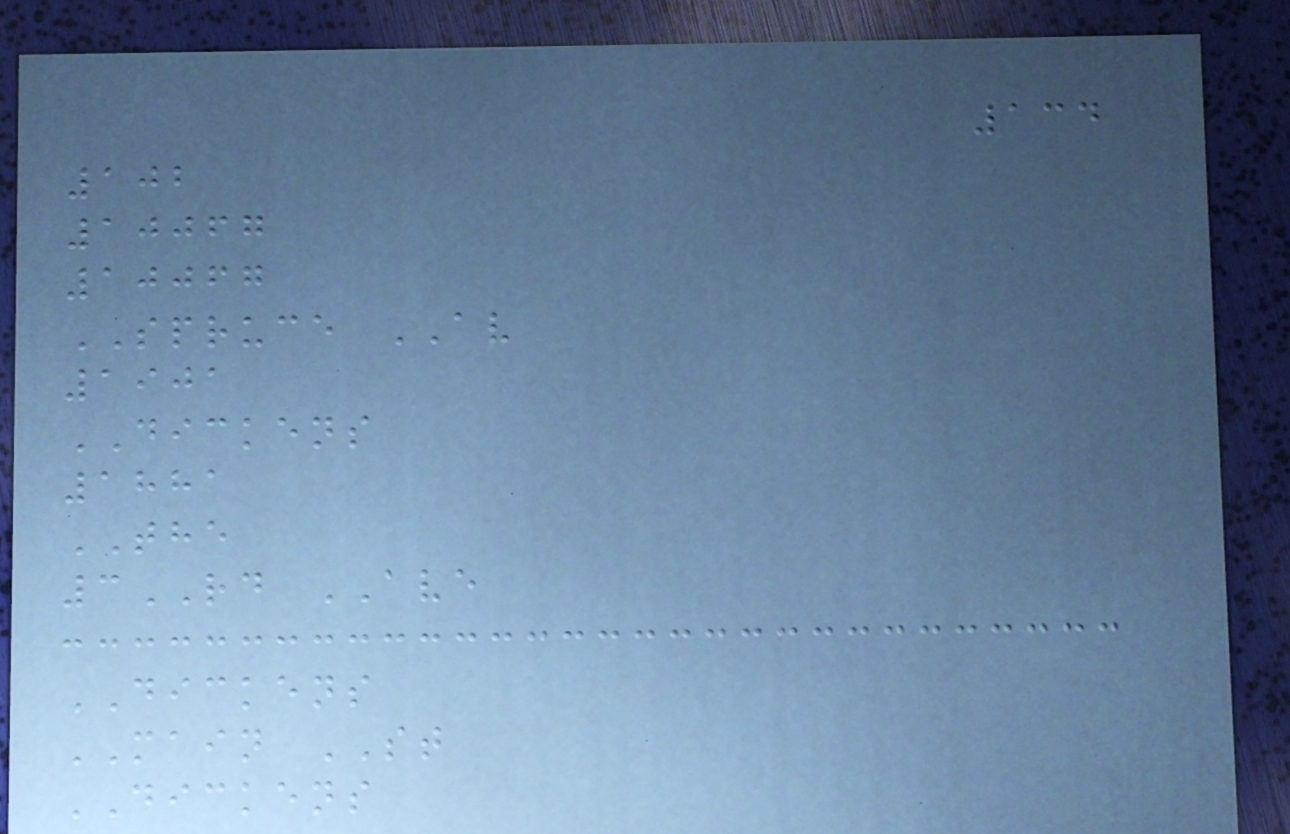134
102
10067
10067
SPRUCE AV
1901
DICKENS
1881
THE
3RD AVE
DICKENS
MAIN ST
DICKENS
